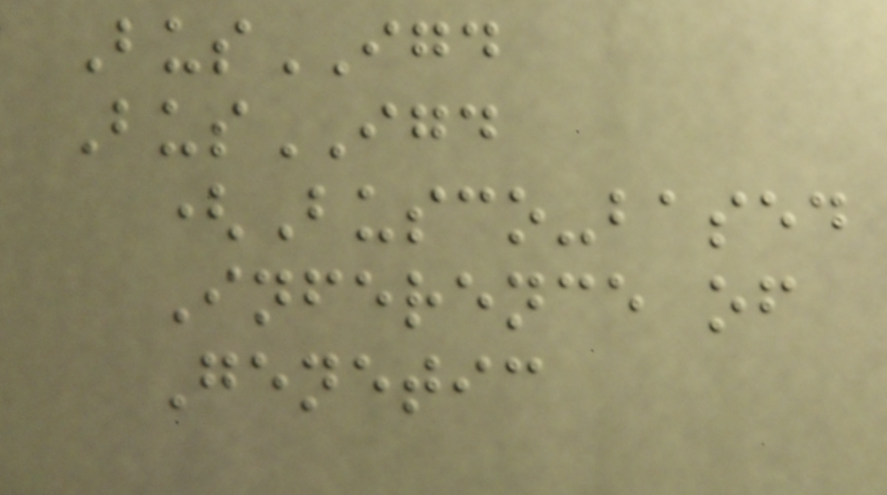BusIGD
BusIGD
(Busco-based
Inference of
Genetic
